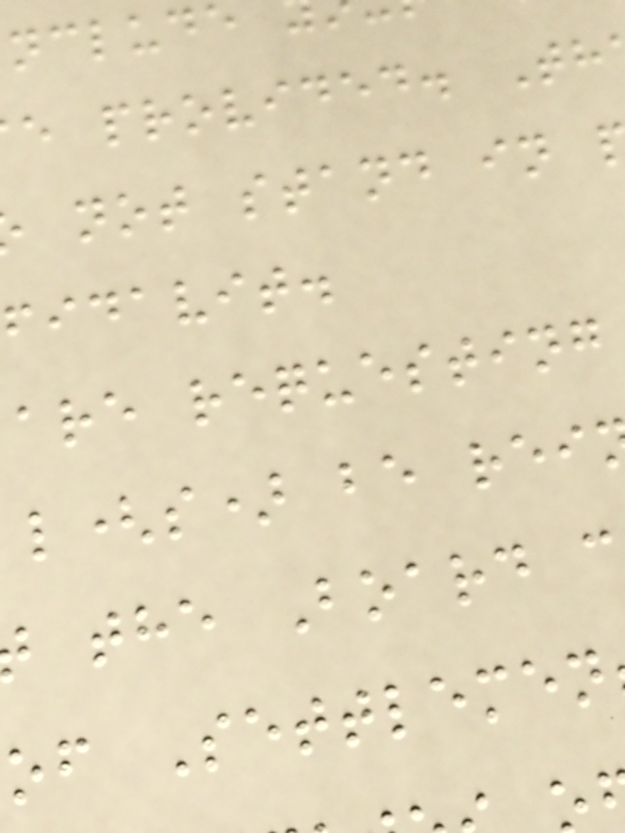e provided. Th
not stand in
fidavit.
are requesting
l(s) be rei
the Board c
of Settlemen
